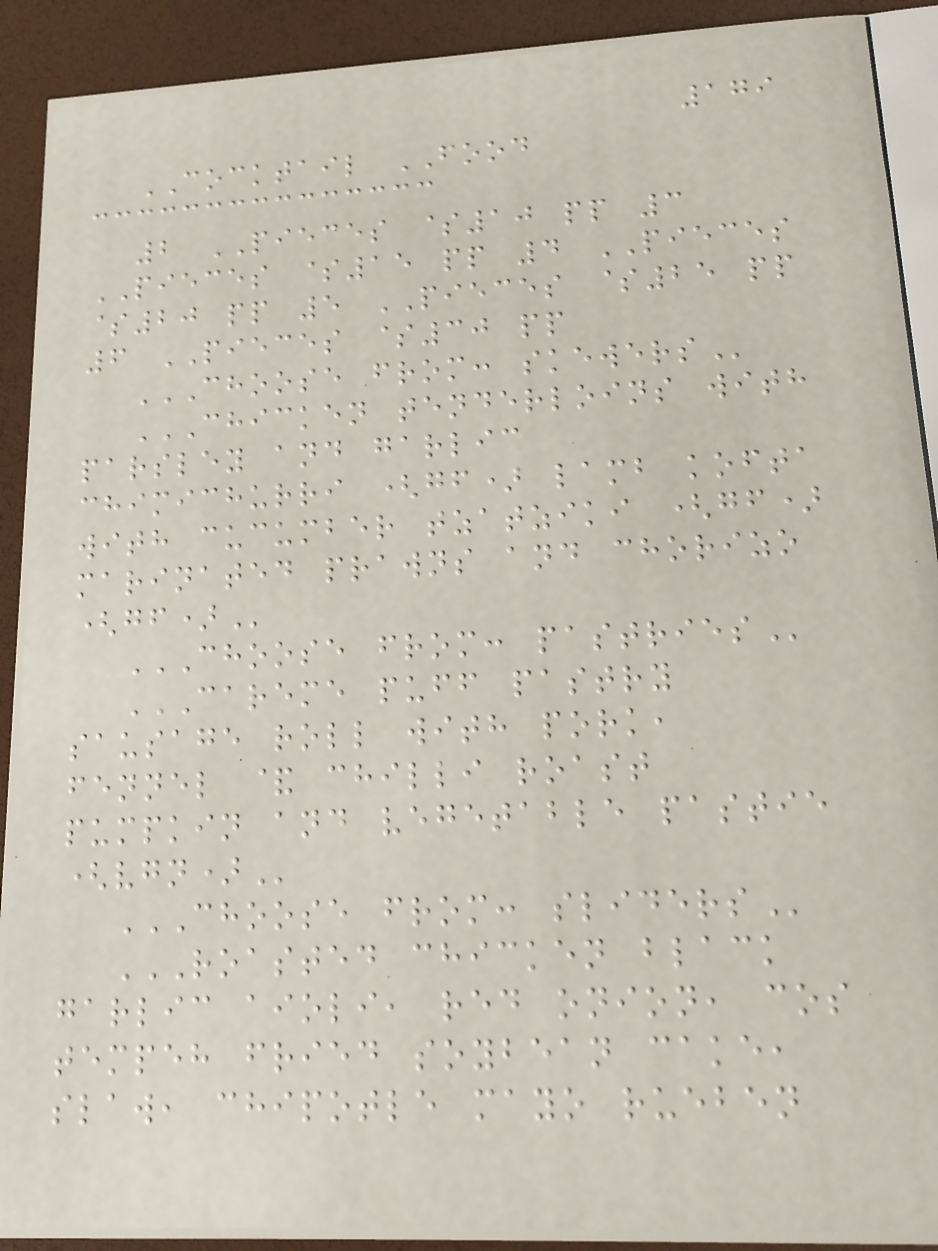179
COCKTAIL FOOD
2 PIECES $10 pp 3
PIECES $15 pp 4 PIECES
$20 pp 5 PIECES $25 pp
6 PIECES $30 pp
CHOOSE FROM: SKEWERS
CHICKEN TENDERLOINS WITH
PARSLEY AND GARLIC
CHIMICHURRI (GF) LAMB KOFTA
WITH CUCUMBER TZATZIKI (GF)
MARINATED PRAWNS AND CHORIZO
(GF)
CHOOSE FROM: PASTRIES
CAREME PUFF PASTRY
SAUSAGE ROLL WITH PORK,
FENNEL & CHILLI ROAST
PUMPKIN AND VEGETABLE PASTIE
(VGN)
CHOOSE FROM: SLIDERS
ROASTED CHICKEN BLACK
GARLIC AIOLI, RED ONION, COS
TEMPEH FRIED SOYBEAN CAKE,
SLAW, CHIPOTLE MAYO RUEBEN
